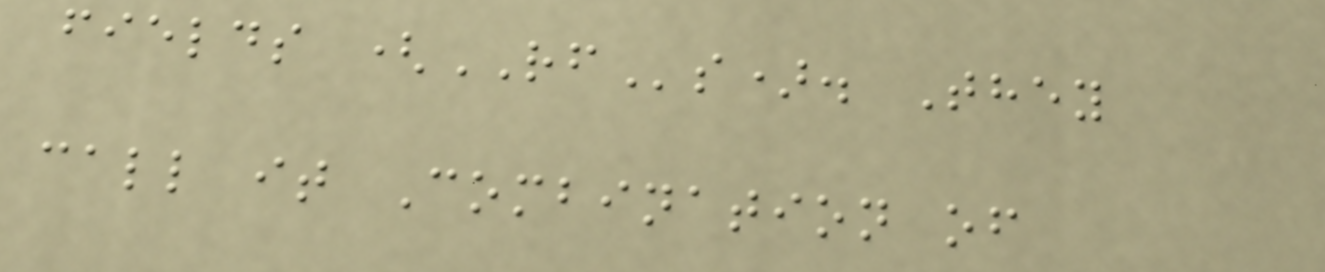fields (RFs). They
call it Combination of
